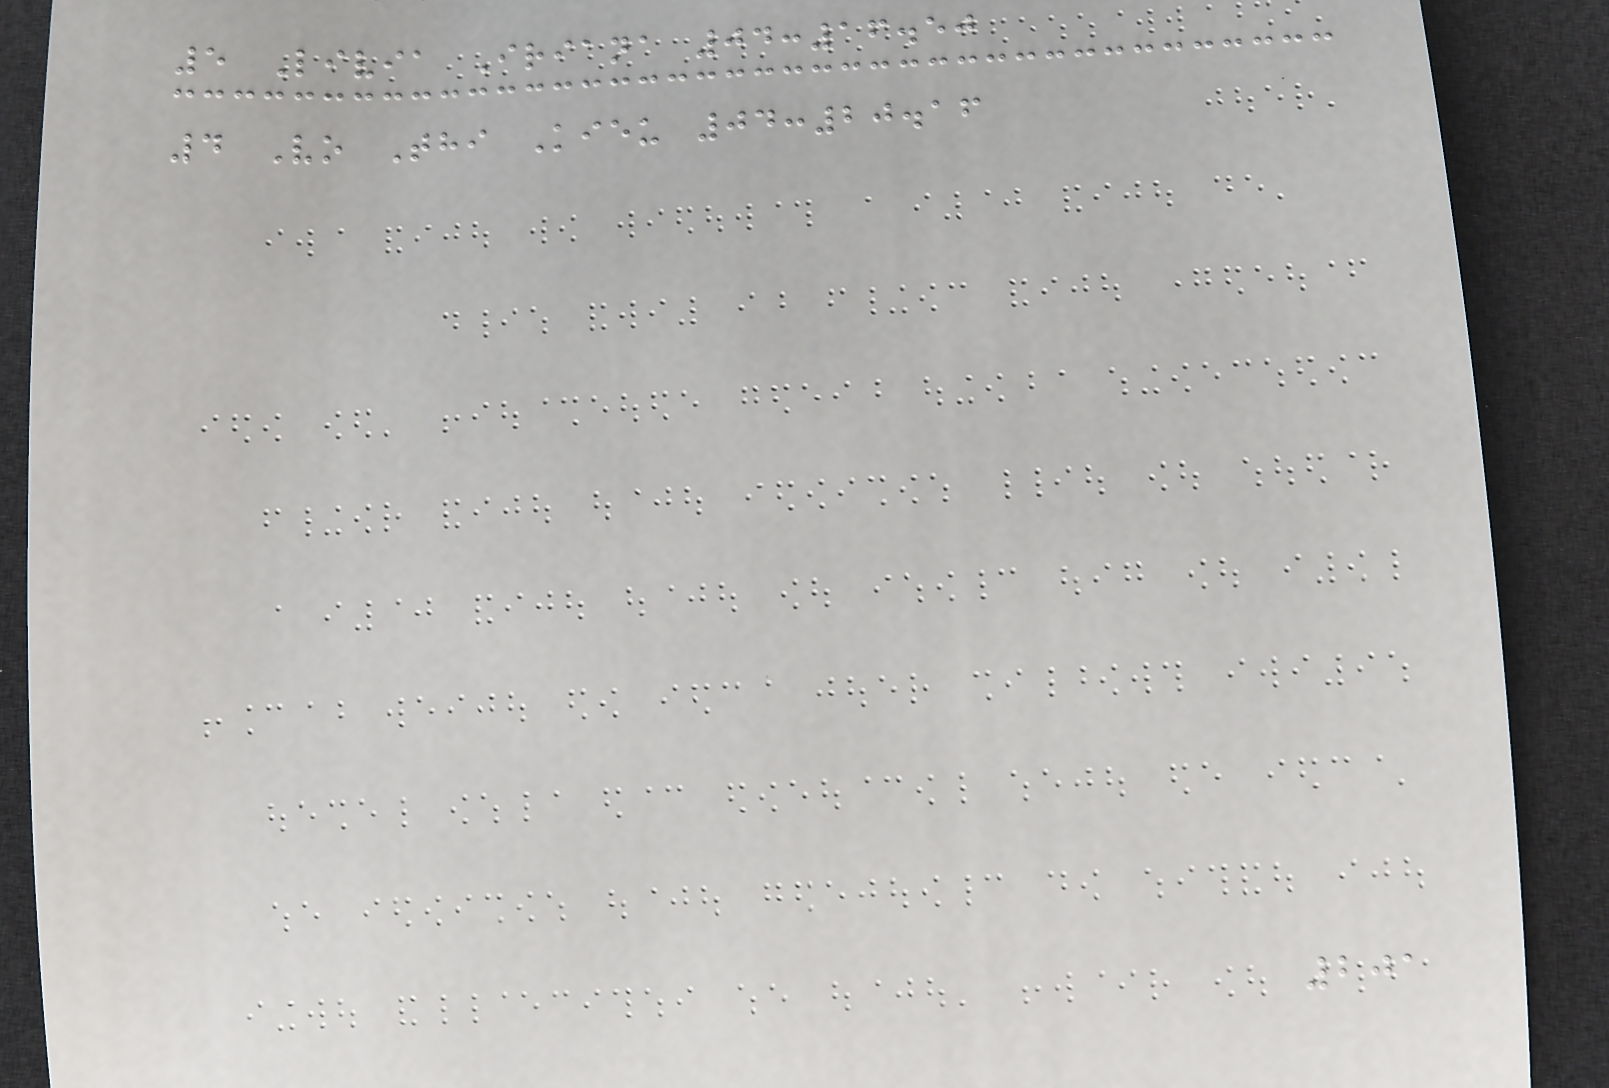5 Livia Iriana 04:16.50
4 Vo Thi Kieu 04:20.16
201
